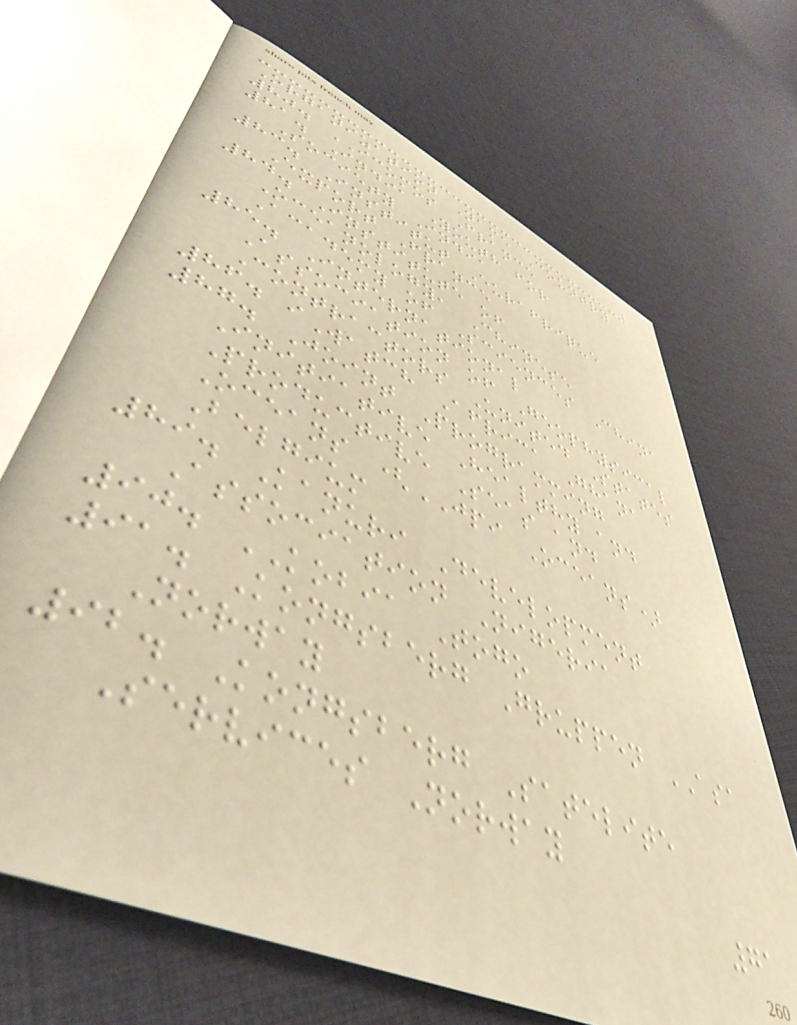Organization Name Country
80. ICOMOS France
81. India Youth for
Society India
83. Institut Eurafrique
Export France
84. Institute of
Oceanology, Chinese
Academy of Sciences China
85. International
Association of Geophysical
Contractors United States
86. iWatch Africa Ghana
87. Joint Programming
Initiative Healthy and
Productive Seas and
Oceans (JPI Oceans)
Belgium
89. Kanuri Development
Association Nigeria
90. KOBIA Togo
91. Kongsberg Gruppen ASA
Norway
92. Kongsberg Satelite
Services Norway
71
